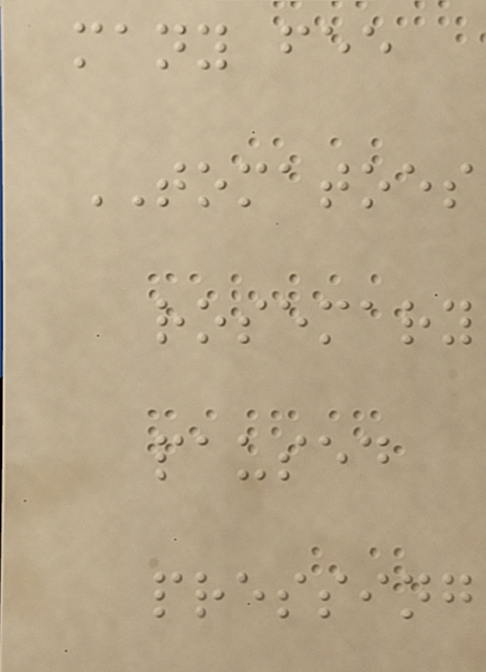many fee
TOMATOES
rosemary
paused
pressing
